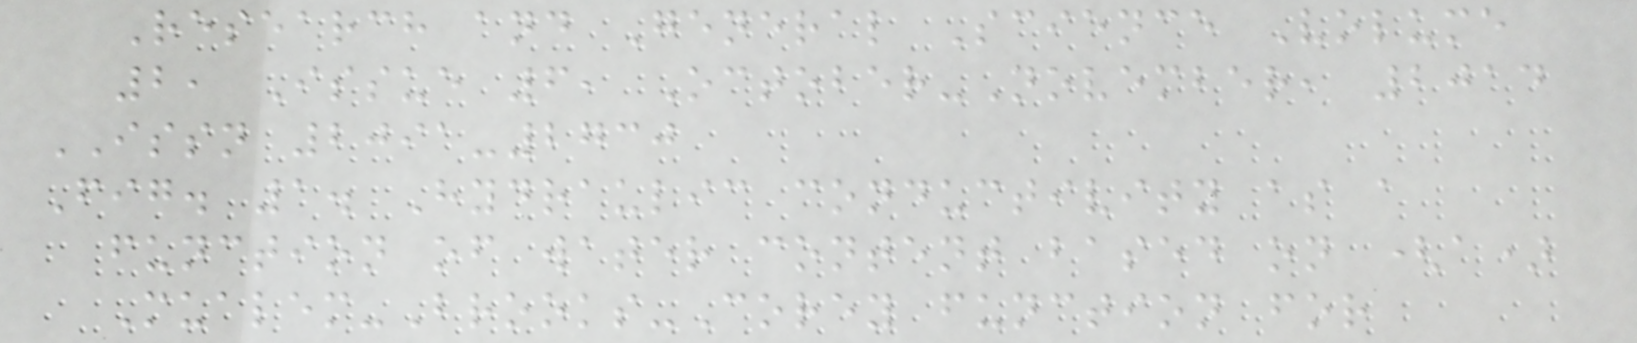Research and General Science Volume
2, Issue 6, October-November, 2014
ISSN 2091-2730
Fig. 1. Hydraulic conductivity as a
function of water content based on (a)
Mualem-Brooks-Corey function for
